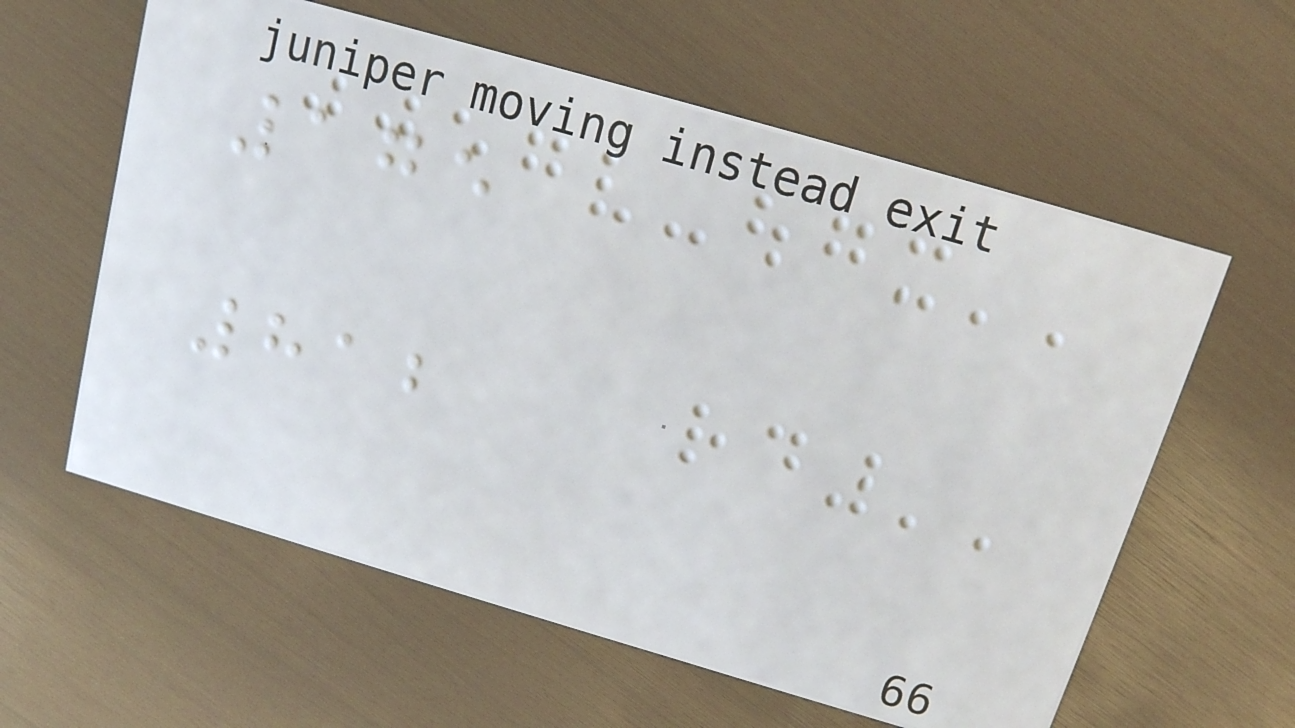175
812
